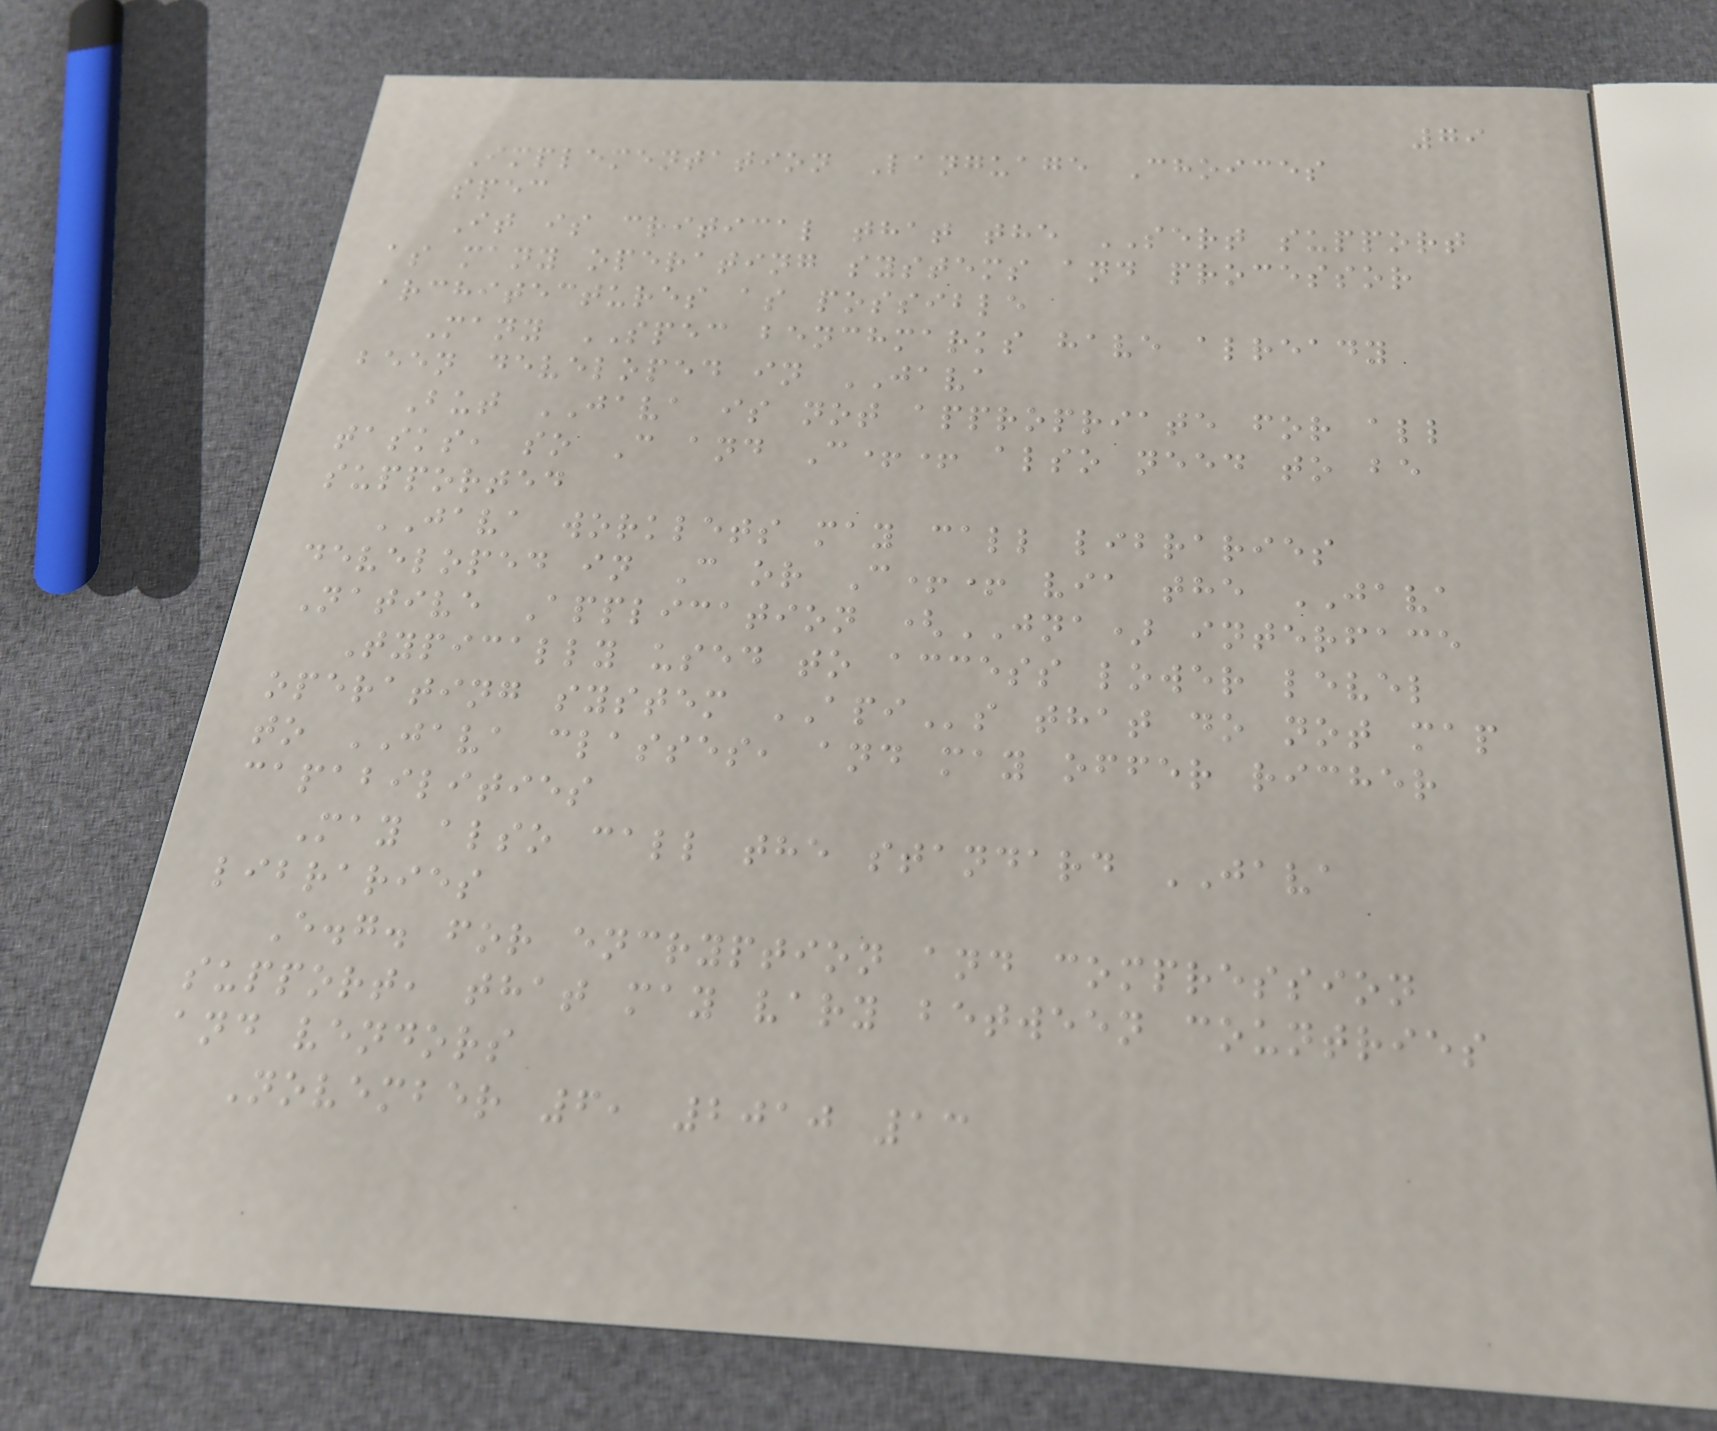79
Implementation Language Choices
spec
It is critical that the SERT support
as many operating systems and processor
architectures as possible
Many SPEC benchmarks have already
been developed in JAVA
But JAVA is not appropriate for all
tasks, so C and C++ also need to be
supported
JAVA worklets may call libraries
developed in C or C++ via the JAVA
Native Application (JNA) interface
Typically used to access lower level
operating system APIs that do not map
to JAVA classes, and may offer richer
capabilities
May also call the standard JAVA
libraries
E.g. for encryption and compression
support, that may vary between countries
and vendors
November 6, 2010 13
